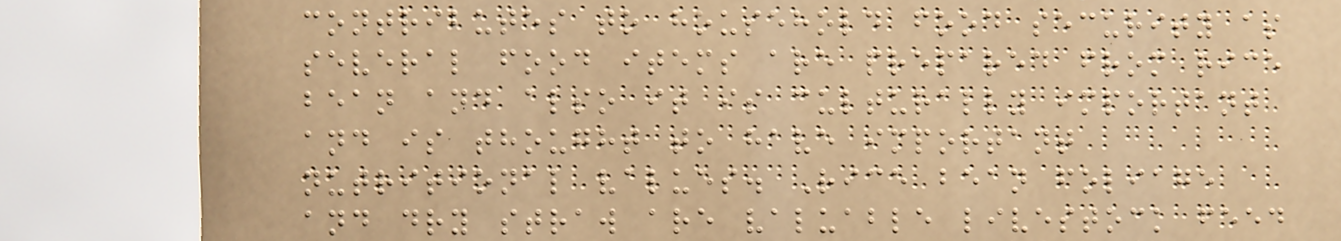contributes to household food security as
several food items are prepared from rice
bean and also it is culturally important
and is thought to have important
nutritional values. Rice bean foliage
and dry straw are valuable livestock feed
